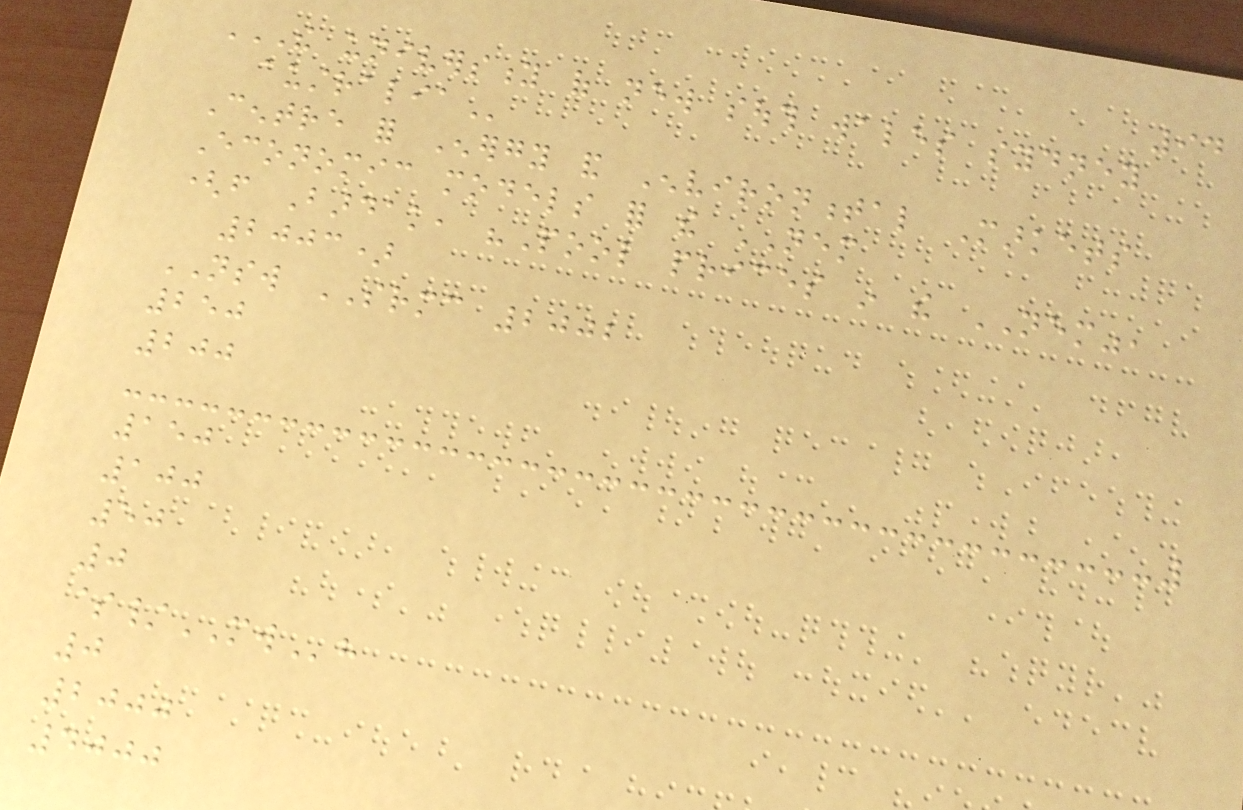94
THE UNIVERSITY OF NEW SOUTH WALES SYDNEY
AUSTRALIA
Centre for Energy and Environmental Markets
Economic models for the NEM
(from Bardak, "Pool prices in the NEM",
2003)
NSW SRMC 2002
250
200
150
100
50
0
$/MWh
0
2000
4000
